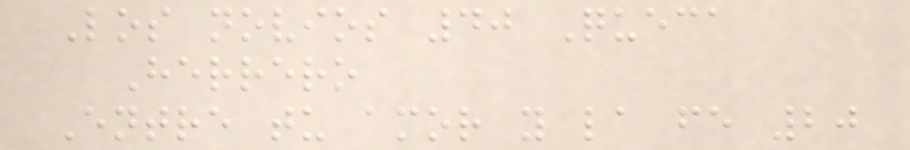Los novios 40 Queca
Herrero
Entre tu amor y la fe 20
